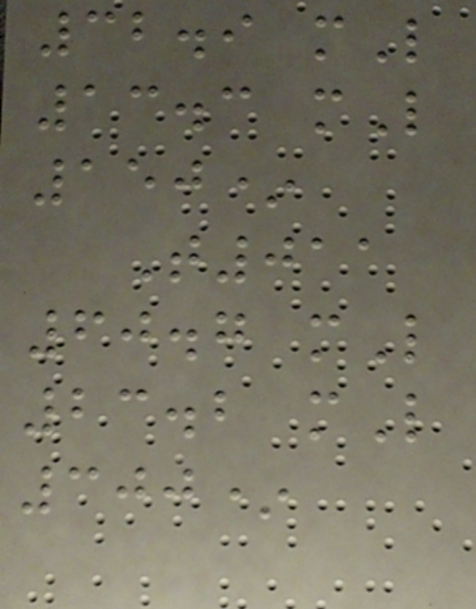32.9 mL
13.3 mL
150*
T011
60.7 mL
23.2 mL
300*
